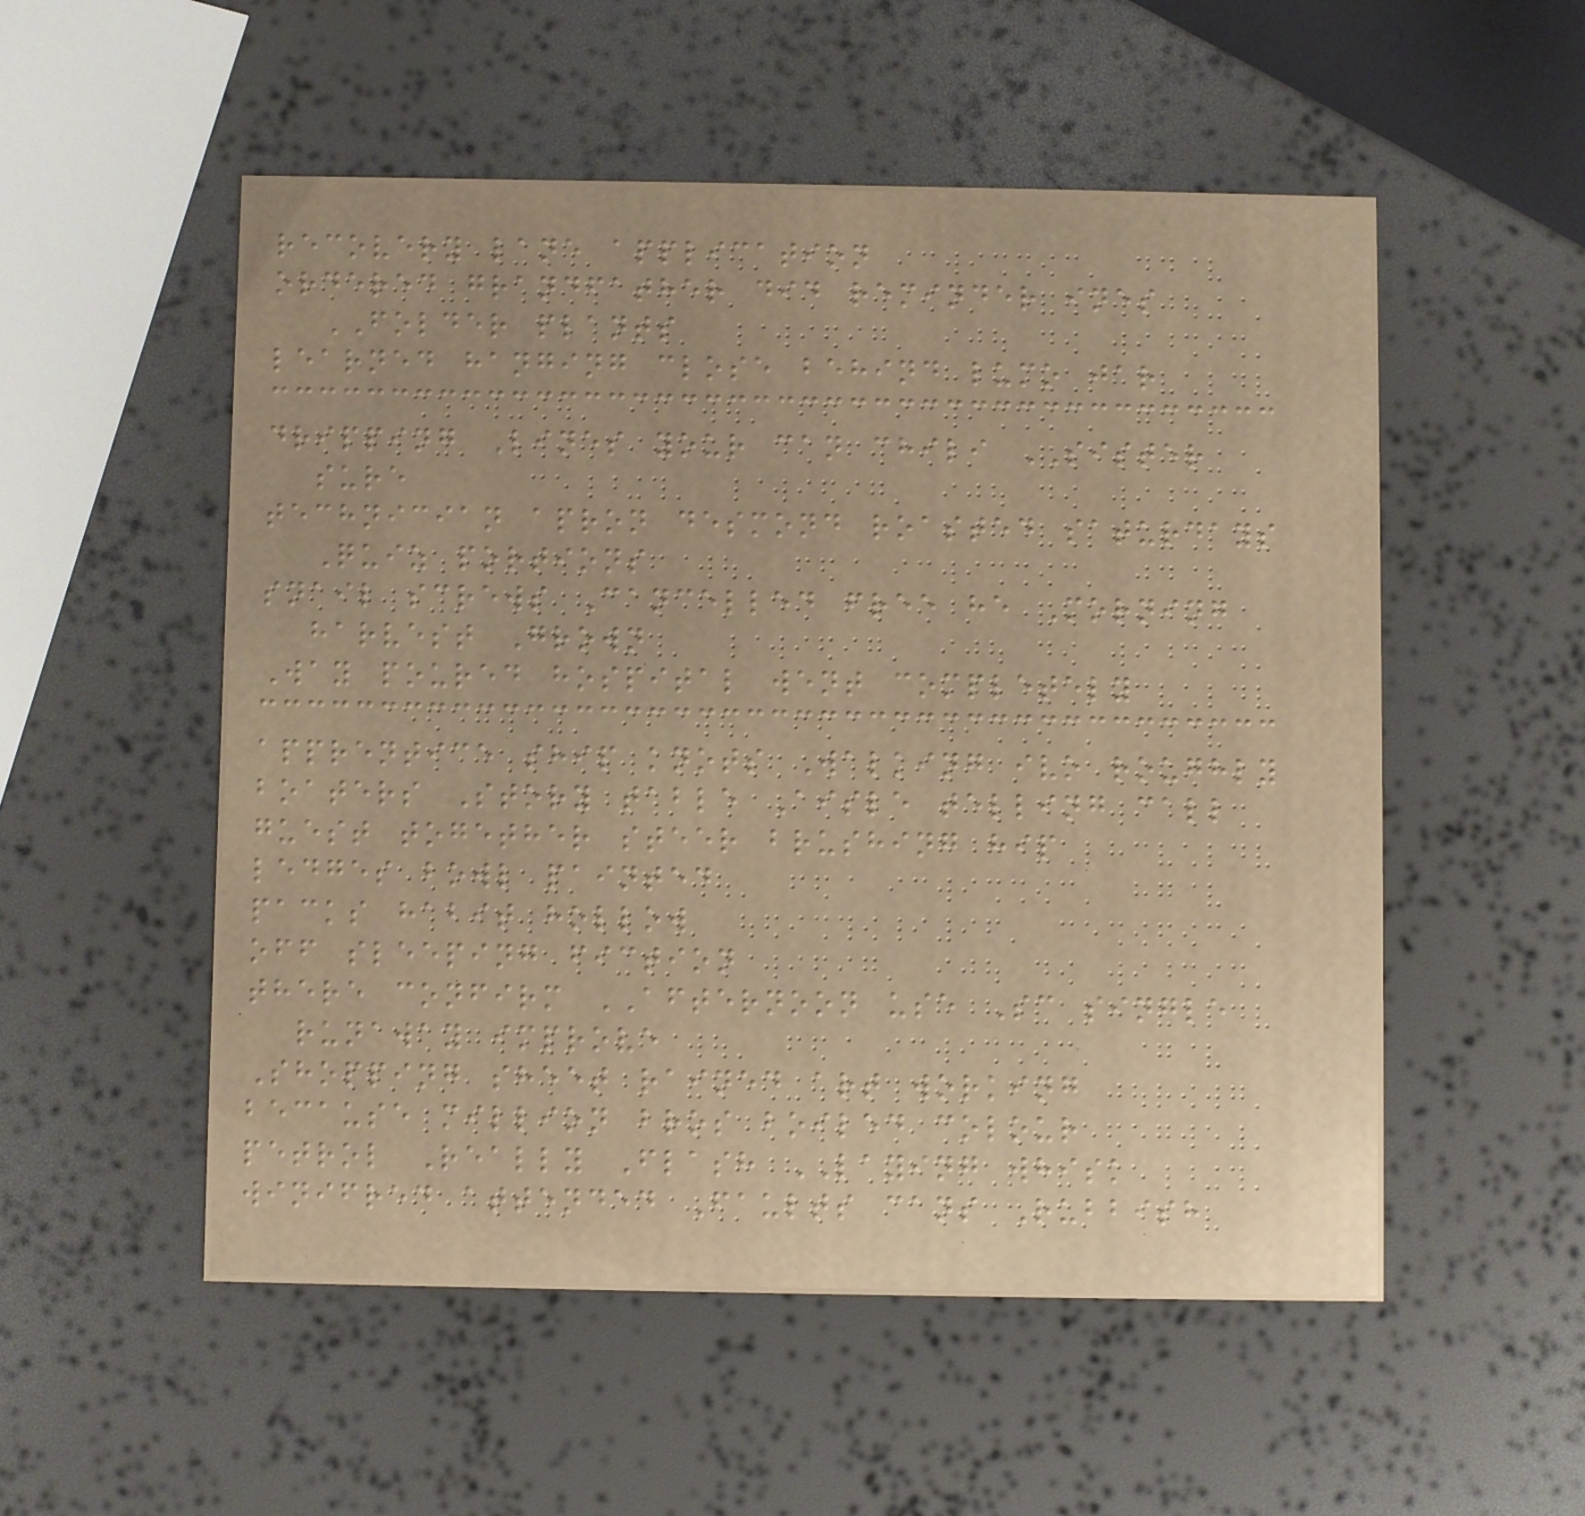recovery lane application
ordered grandfather did reminder ines
FOLDER plants
learned hanging close behind lumo jar
dripping Lines your can chili SISTER
sure
technician apron desmond roasted saturdays
Quiz portions
snail screws Cancelled free he Morning
harvest Grown
Way poured hospital went completely
apprentice ship knots Walking ivo roughly
boaters Story table Aisle telling call
guest together steer brushing hip
ledges bowl painted
packs habit hollow
off sleeping fiction
there confirm AFTERNOON use Sc single
runaway improve
Shopping sheet rained art working
because million bros boiled colour
petrol Really Flash LAYING whisk
winifred attended Faults cans Rubbish
